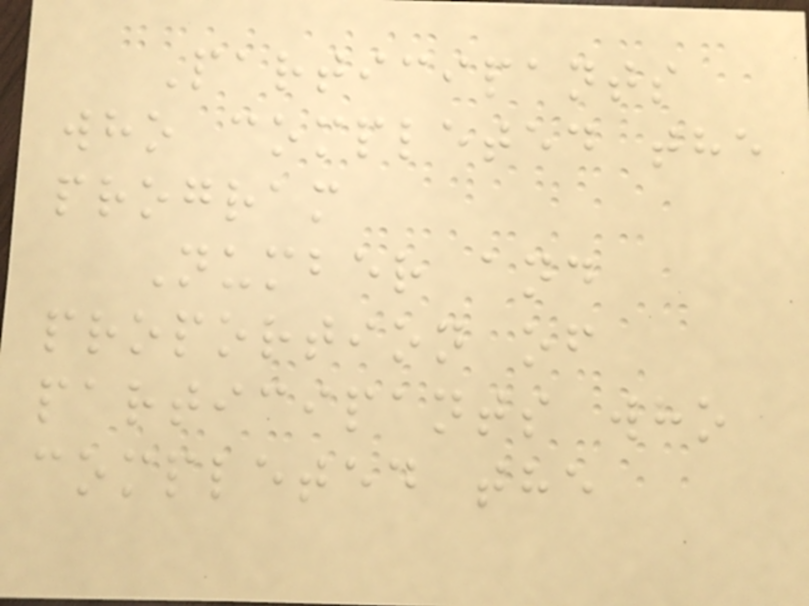Participants
who completed the
program
Number and
proportion of
participants who
completed the
